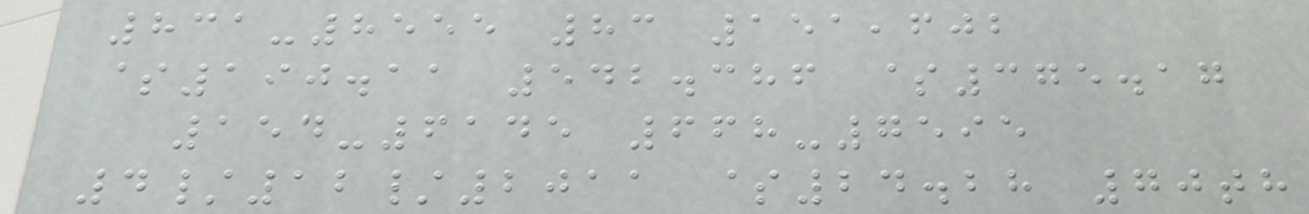831-8555 83 151,602
$190.11 542.386 $375.17
154-6145 668-7595
4/12/2011 $24.28 70th
